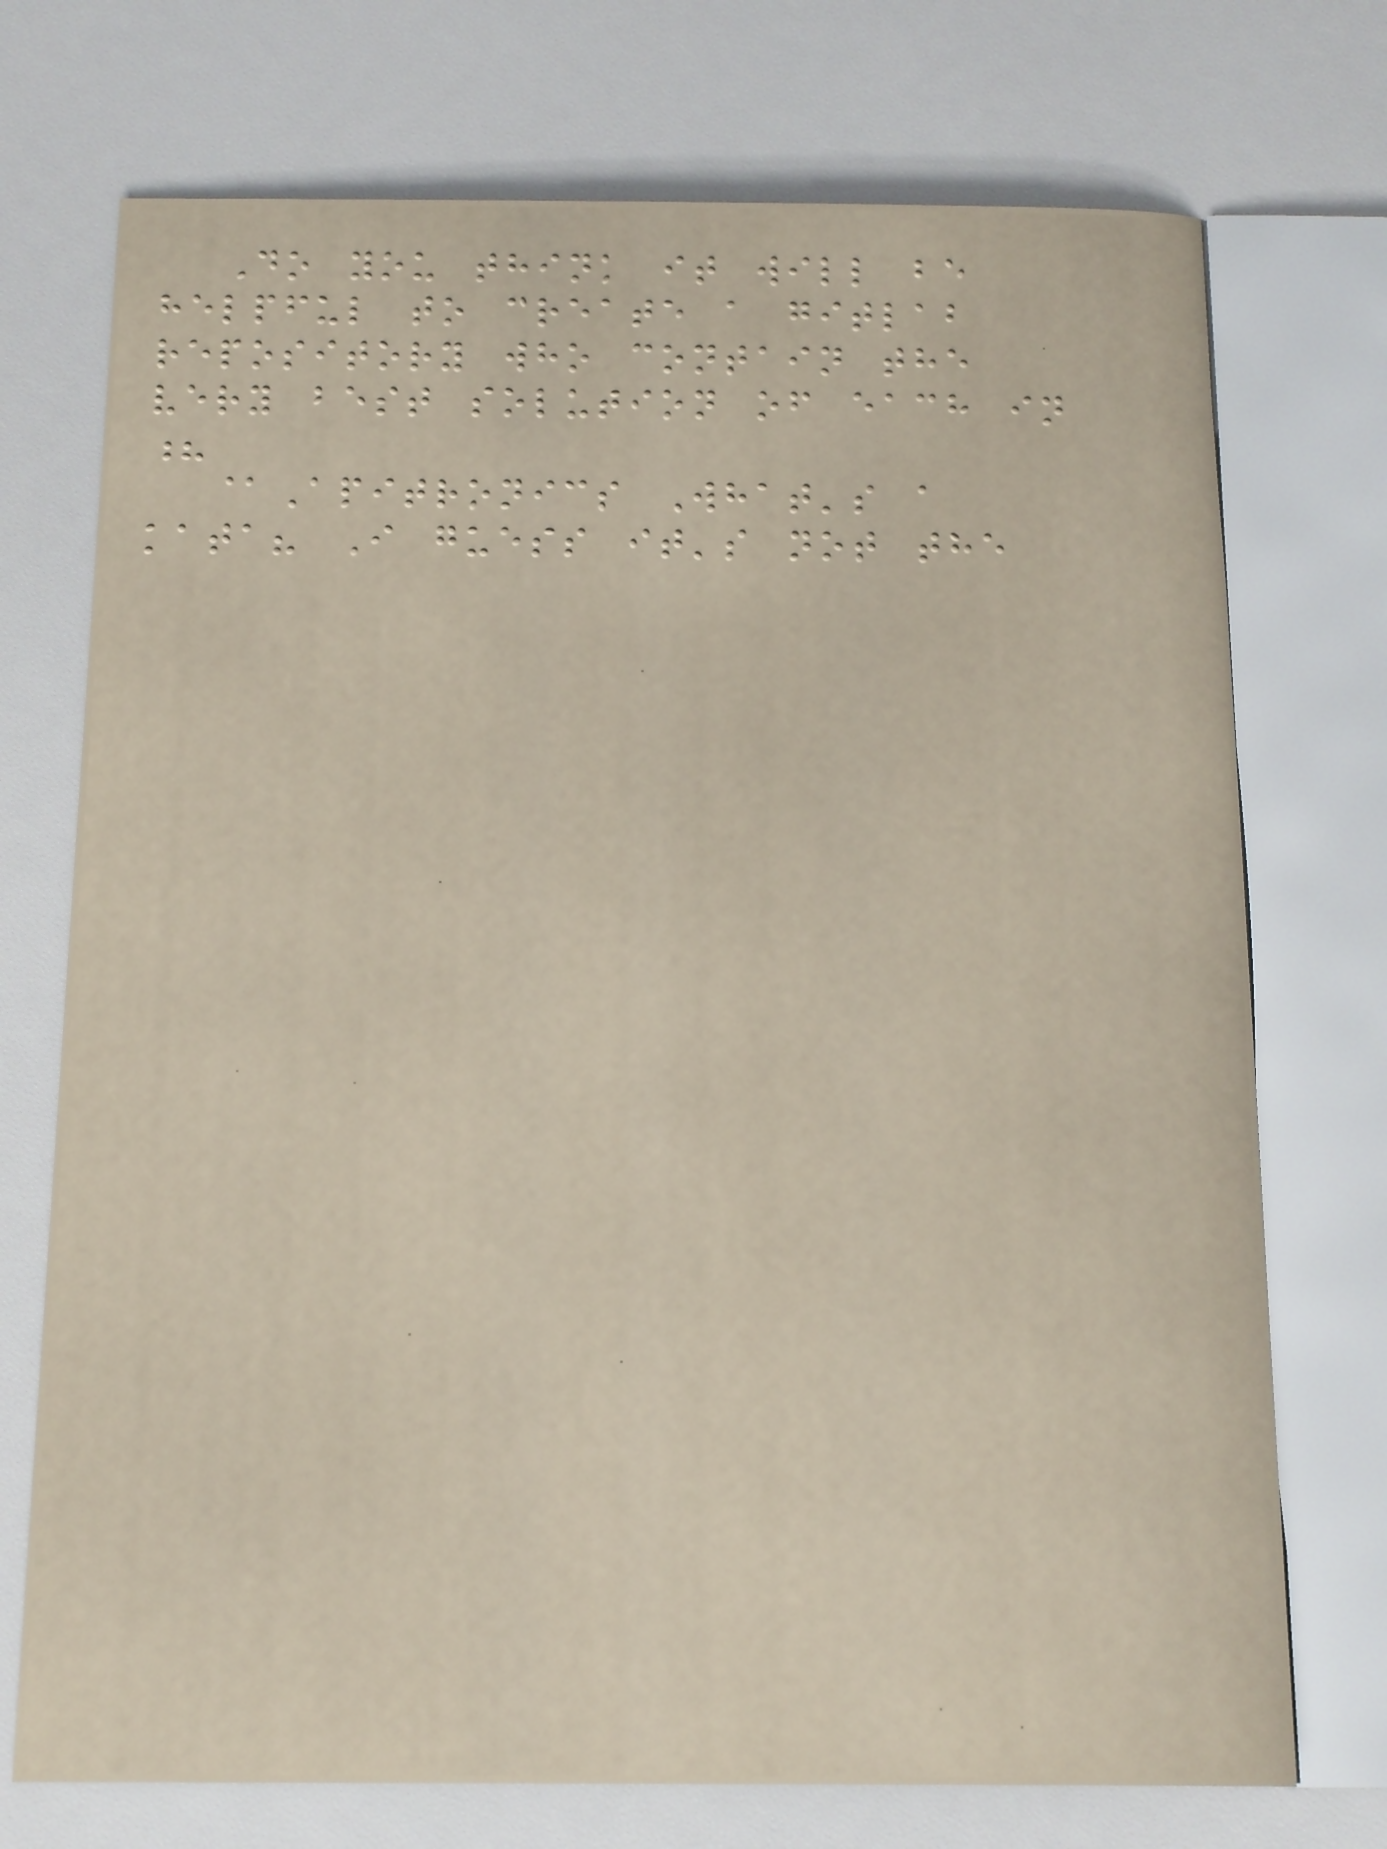Do you think it will be
helpful to create a gitlab
repository who contain the
very best solution of each in
?
@Apitronics What's a
kata? I guess it's not the
